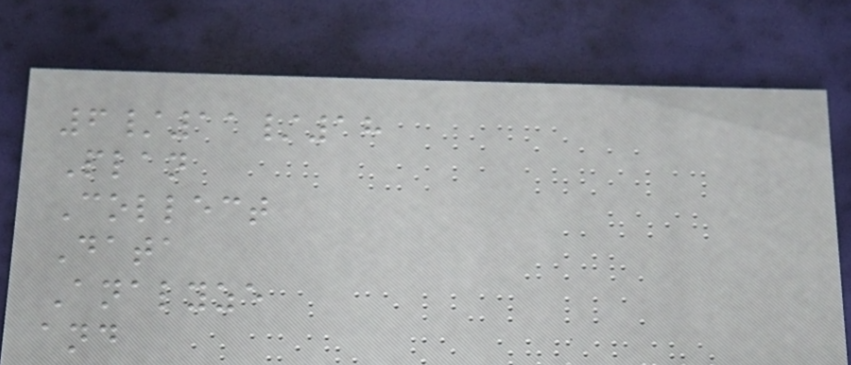6/11/18
Plan
Collect
Data
Analyze
and
